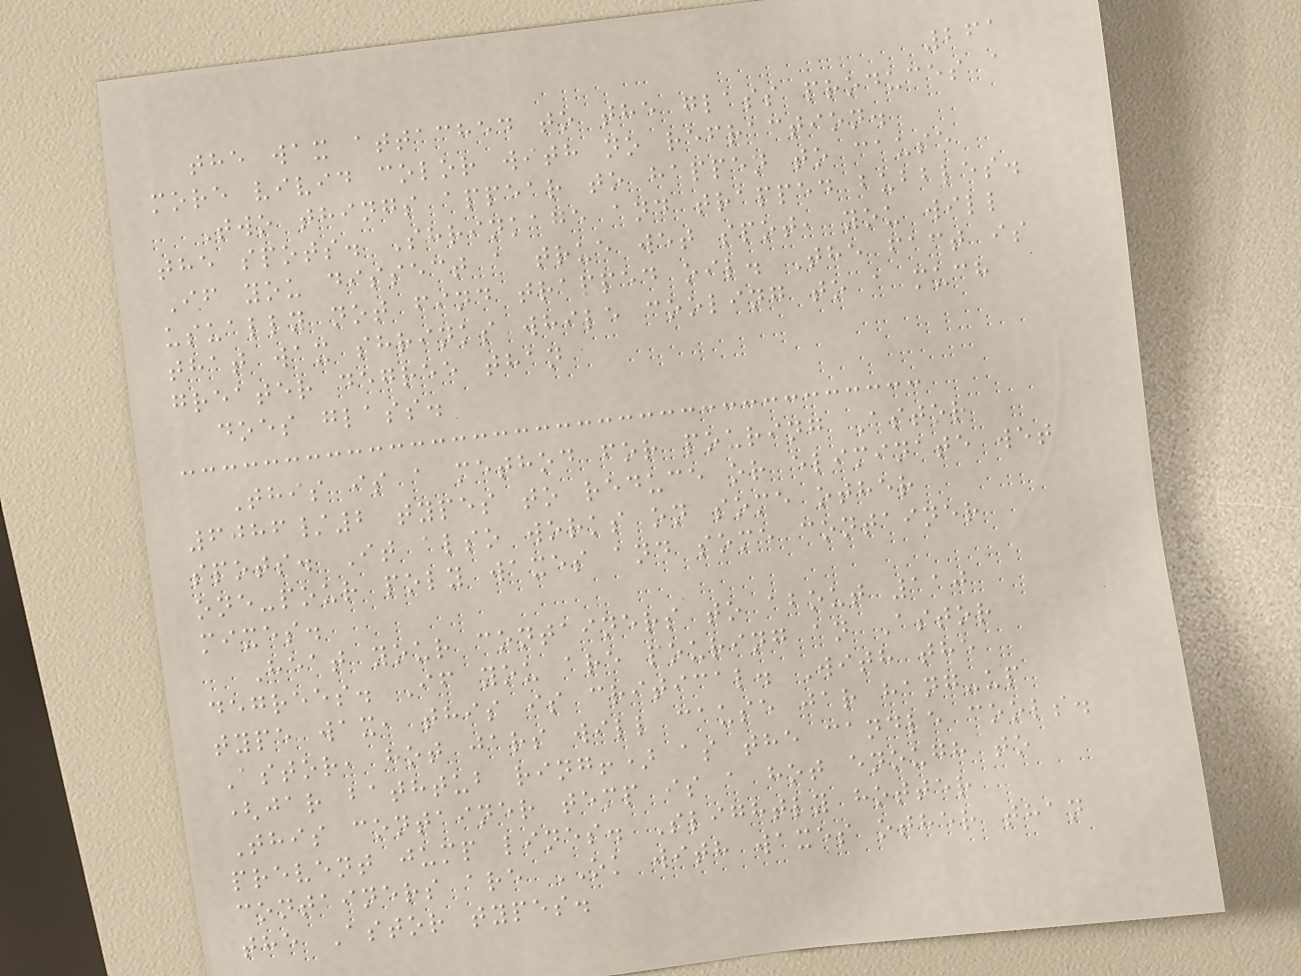261
the wax attached to the glass produces a
more vivid color with no refraction.
Two things appear to happen to cause
the spots. Shrinkage and trapped bubbles.
If you dissect a true wet spot, you will
usually not find trapped oil. The fact is
that wax shrinks while cooling to a much
greater degree than
does glass.
This is a method for pouring Astor
6086/2 types to reduce or eliminate wet
spots. It also works on some other
one-pour poly waxes and some container
mixes.
Heat your containers to about 110
degrees. If you are pouring an Astor
type wax, this is critical. With the
Astor, hot jars will cause jar hang-up
(jar bathtub ring!) as the candle cools.
This container temp is a hot enough to
prevent jump lines. Slightly hotter
containers are OK with waxes other than
the Astor types.
